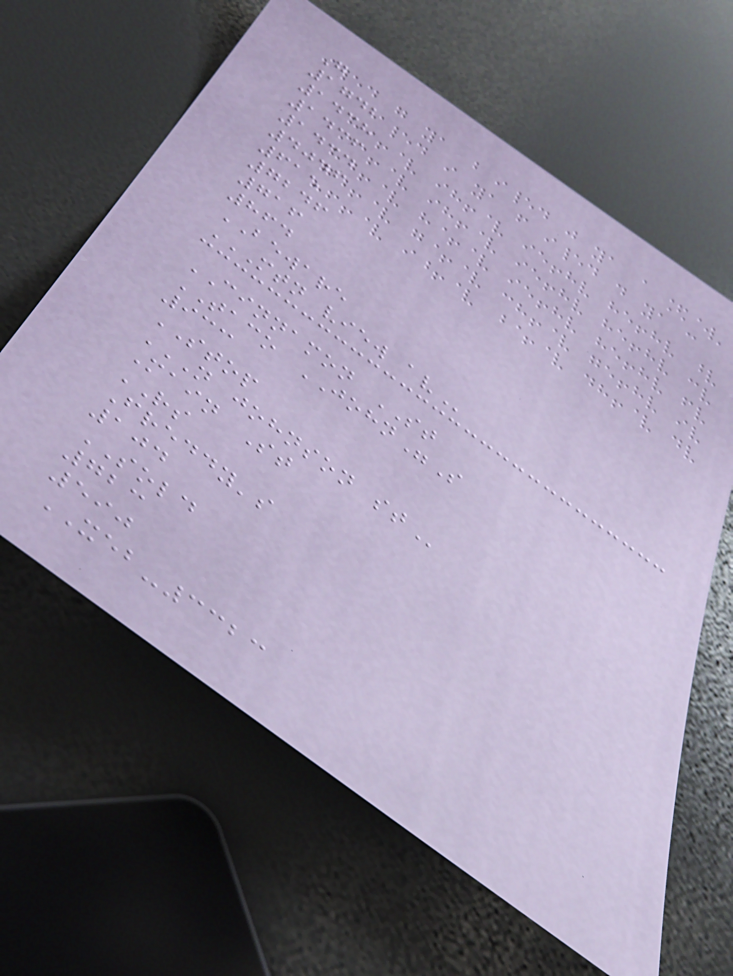G
1742
1438
1436
1434
4046
615
7246
716
864
BEWARE
MTN VIEW AV
CINNAMON ST
TACO JOHN"S
933
STOP
N JOHNSON ST
Main St
RS
Freddy's
104
SOLD
723
590
XEB-3323
